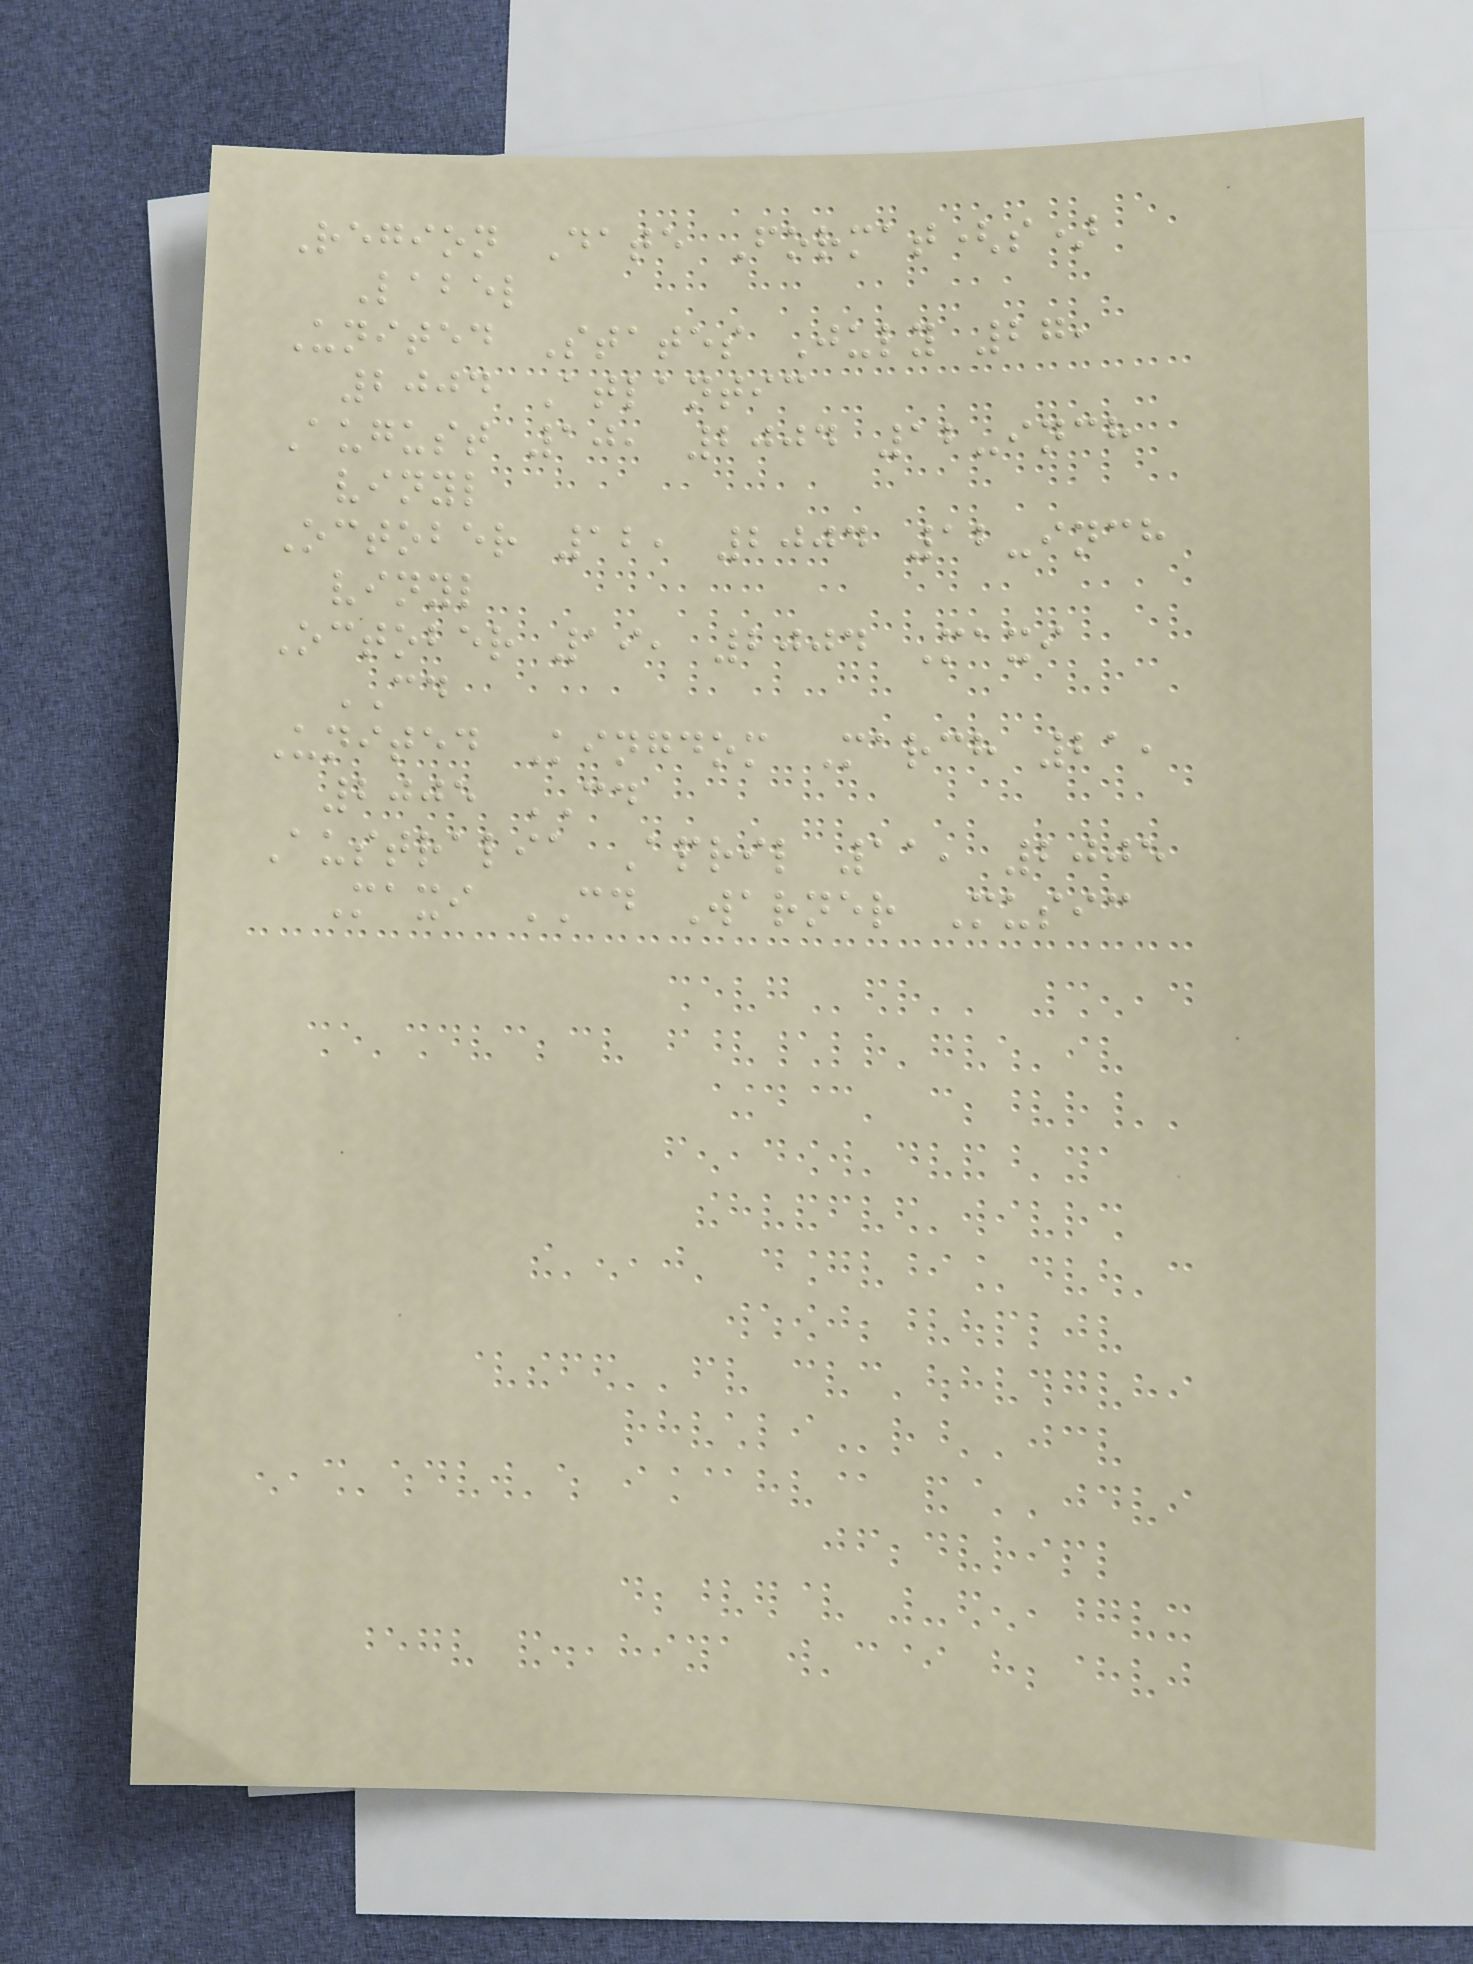Region Date Format(s)
Label
United States July 27,
2004 Atlantic
August 10, 2004 12-inch
vinyl
October 12, 2004 12-inch
vinyl
October 19, 2004 Maxi
CD
United Kingdom March 21,
2005 CD
Australia April 11, 2005
Maxi CD Warner Music
